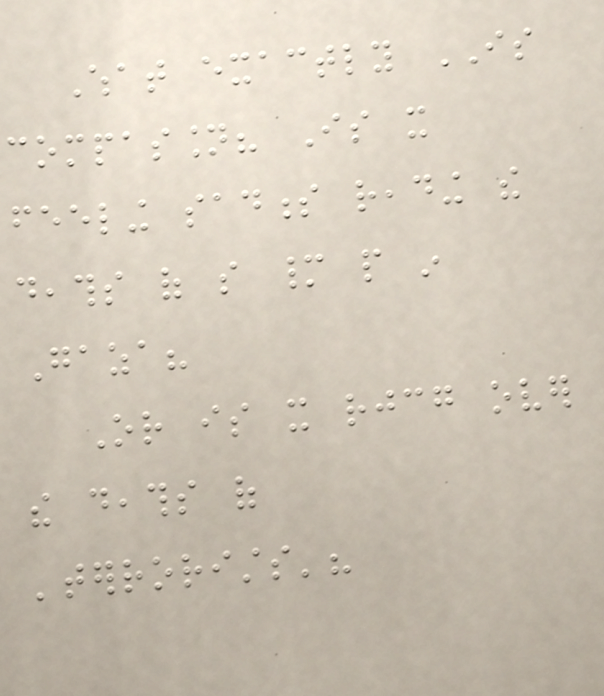What exactly IS
compassion? Is it
feeling sadness reading the
deaths of so many people in
Gaza?
Or is it rejoicing over
the deaths of
'terrorists'?
